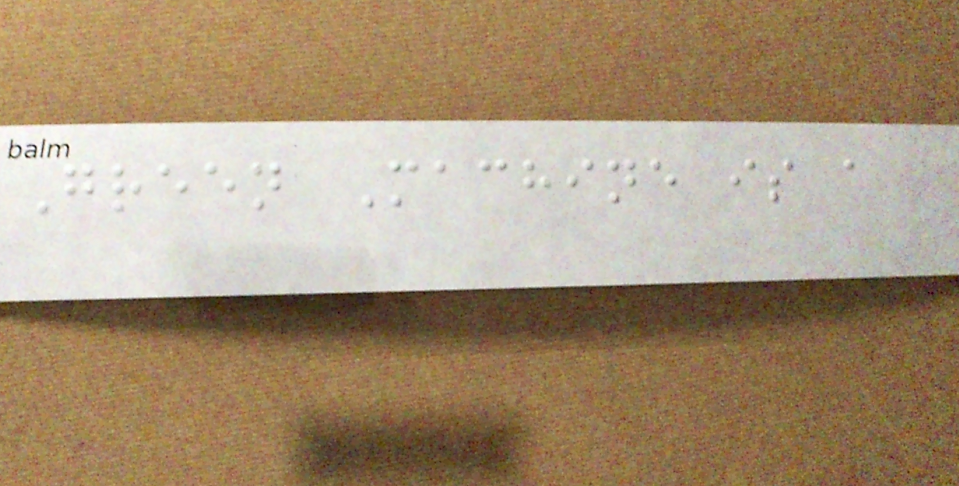Green Machine is a
